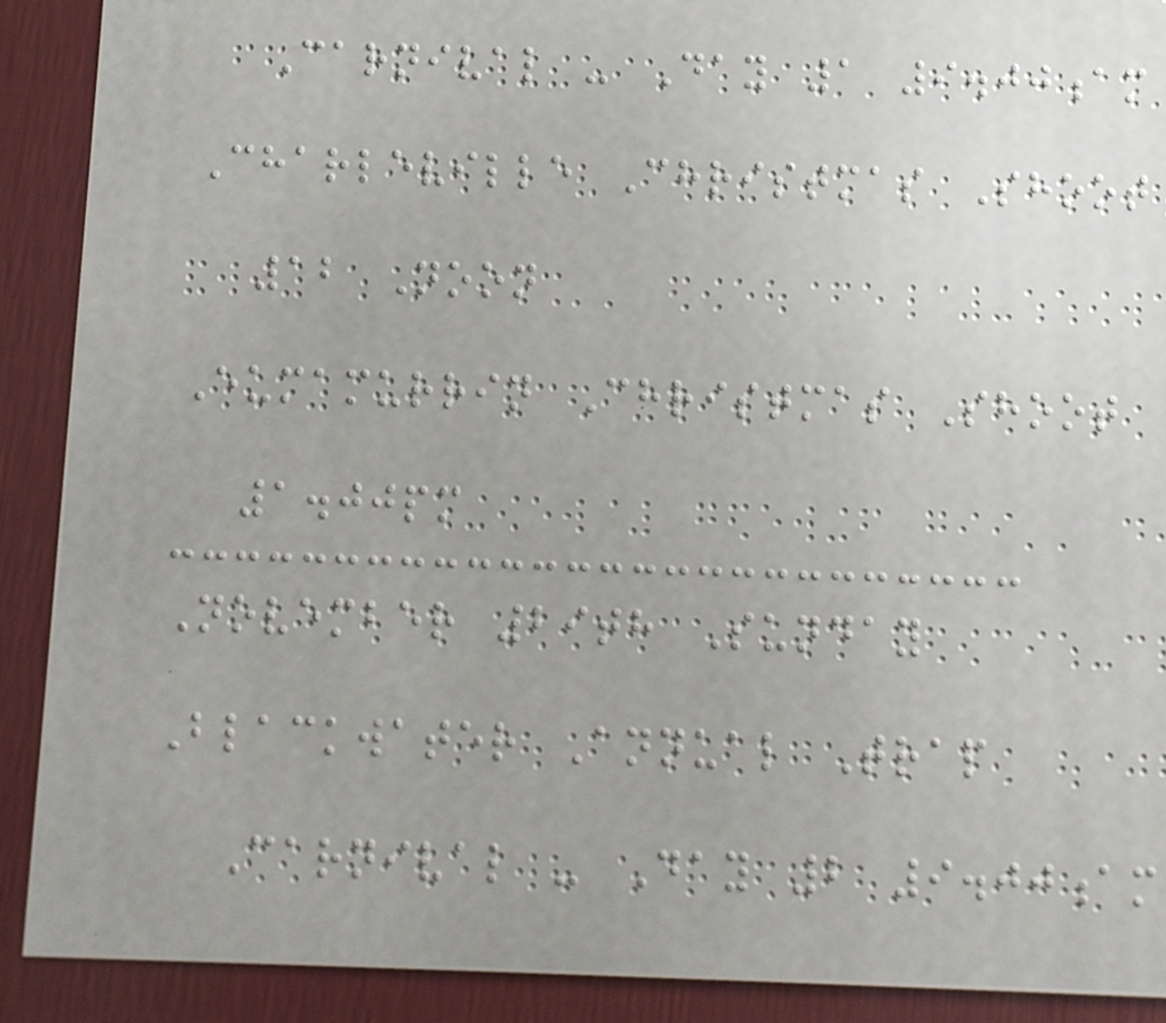Carnival - Day 1 9.00am
Charleville Christmas Shoot
12 Noon
Eumamurrin Christmas Shoot
1.00pm
November 29th Sunday
Blackwater Annual Trap
Carnival - Day 2 9.00am
